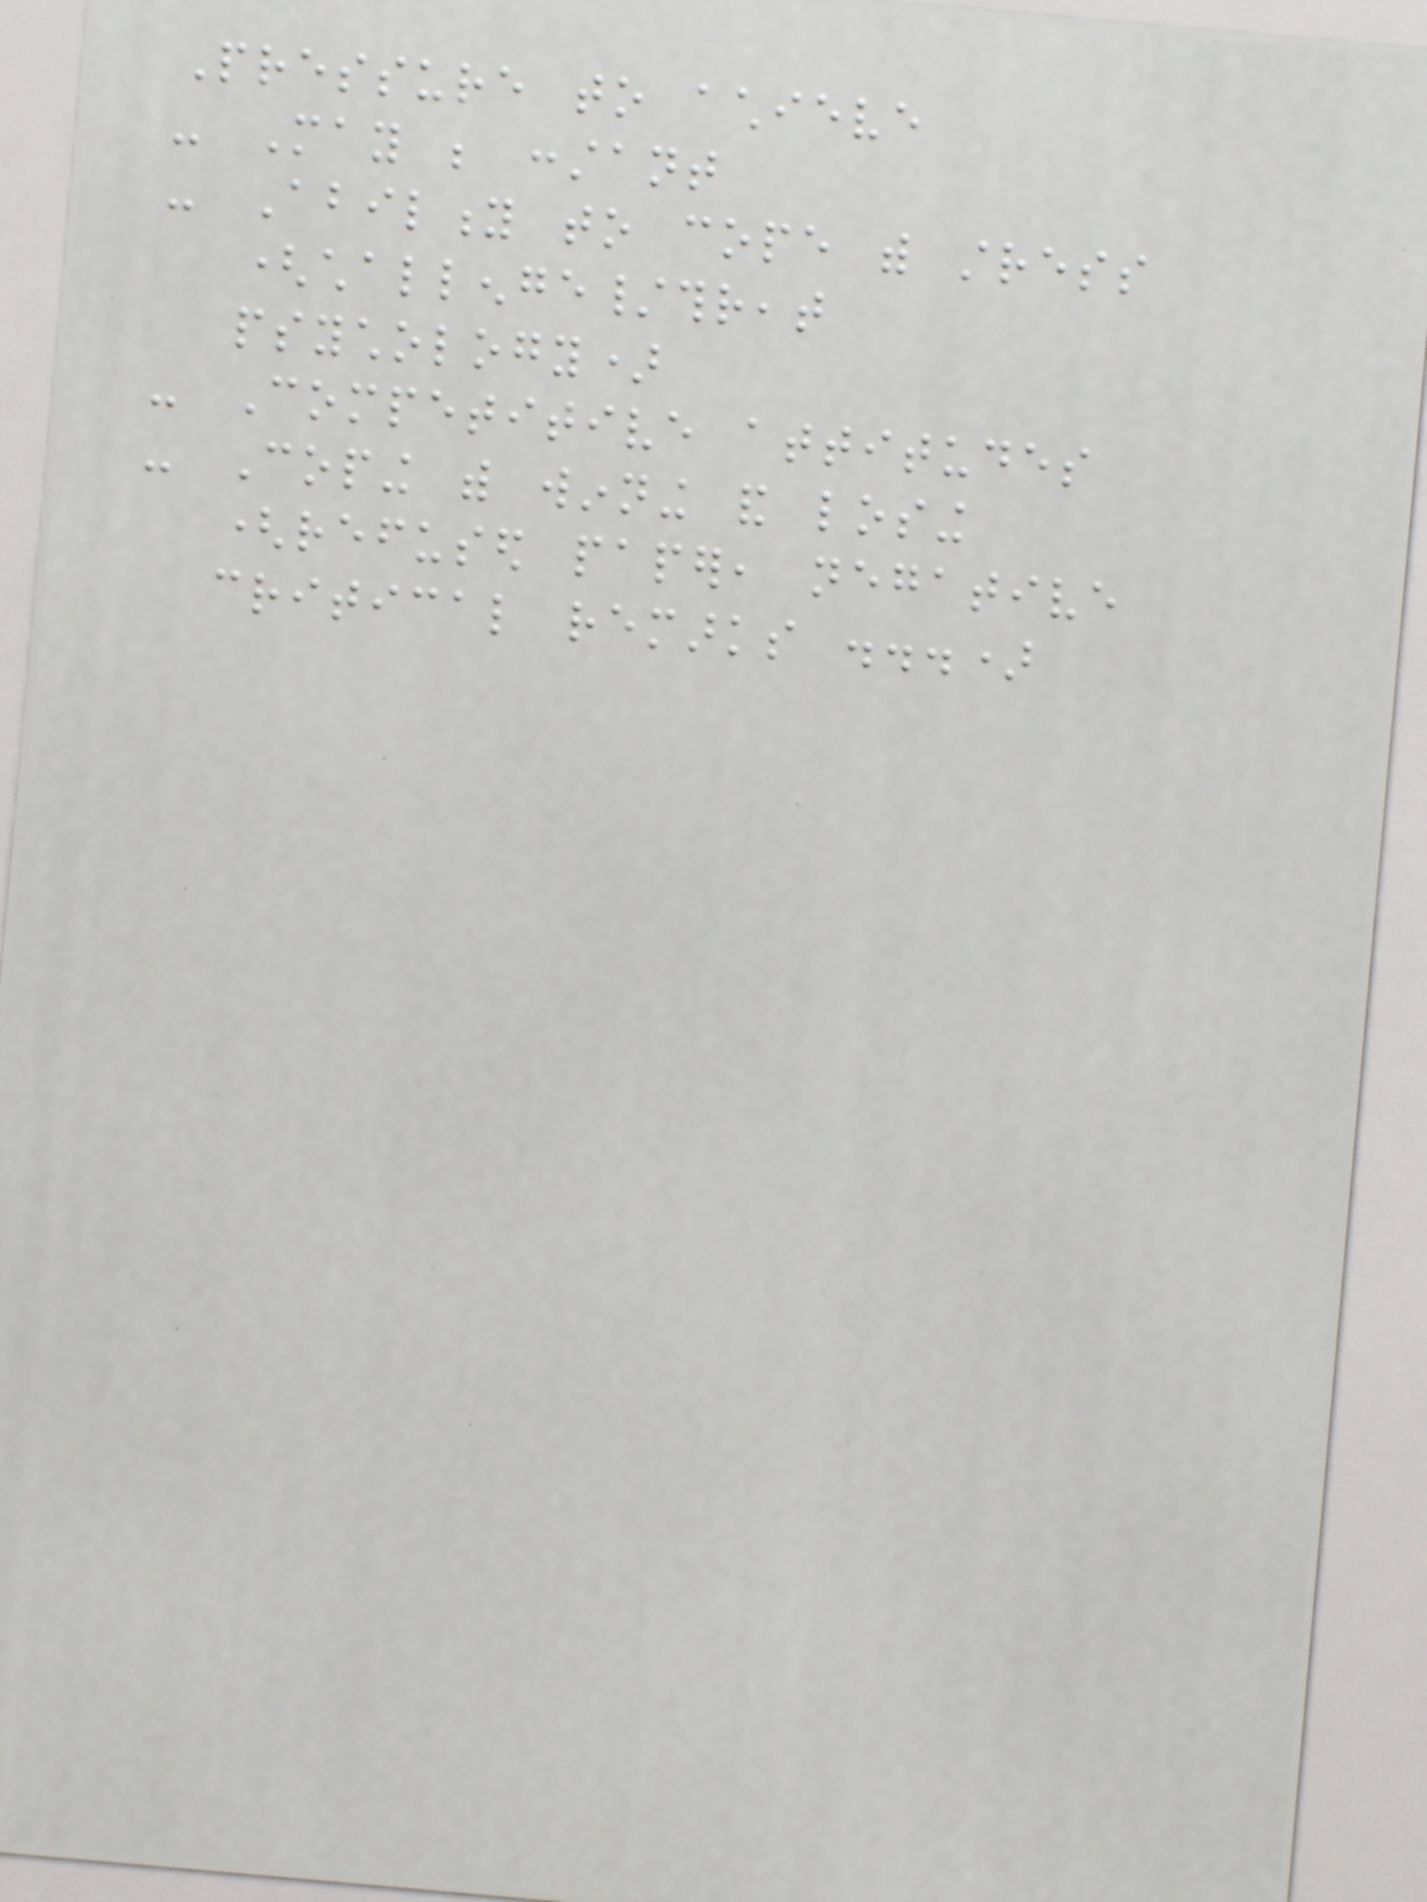Pressure to achieve
- May be constant
- Ability to cope with stress
(challenge/threat
psychology)
- Competitive attitudes
- Coping with winning and losing
(refused paper, negative
critical remarks ...)
